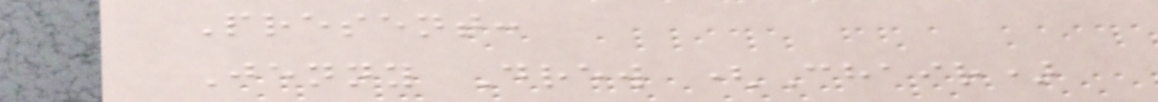Present:
Jenny Drew (Chair)
